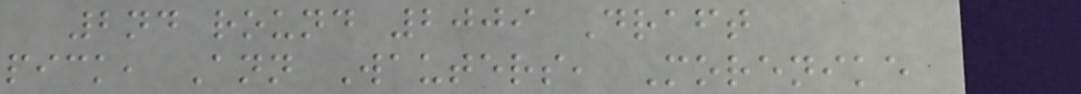2nd round 2009 Draft
pick, Ann Wauters, Morenike
